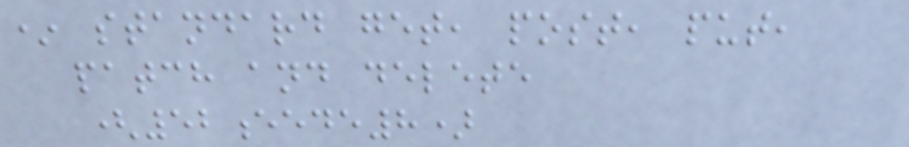* standard get, post, put,
patch and delete
(52eede8)
